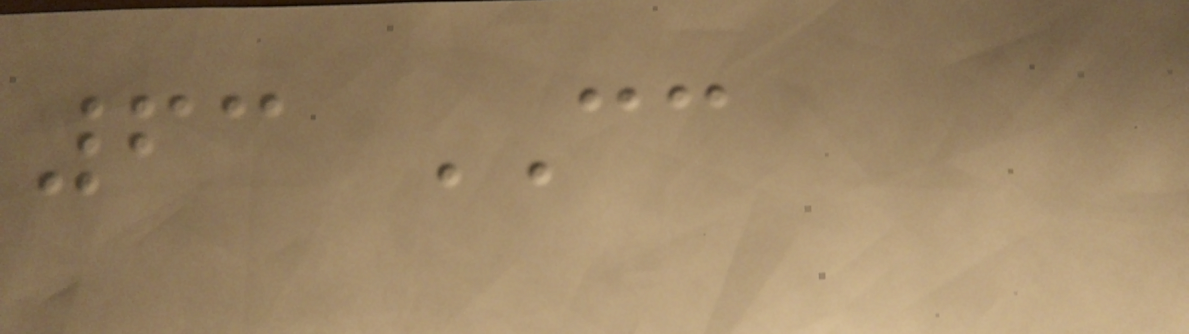63 CC
